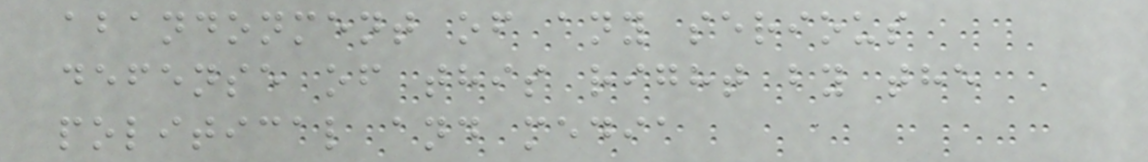abandonment of any serious
defense of this right by the
political and media
